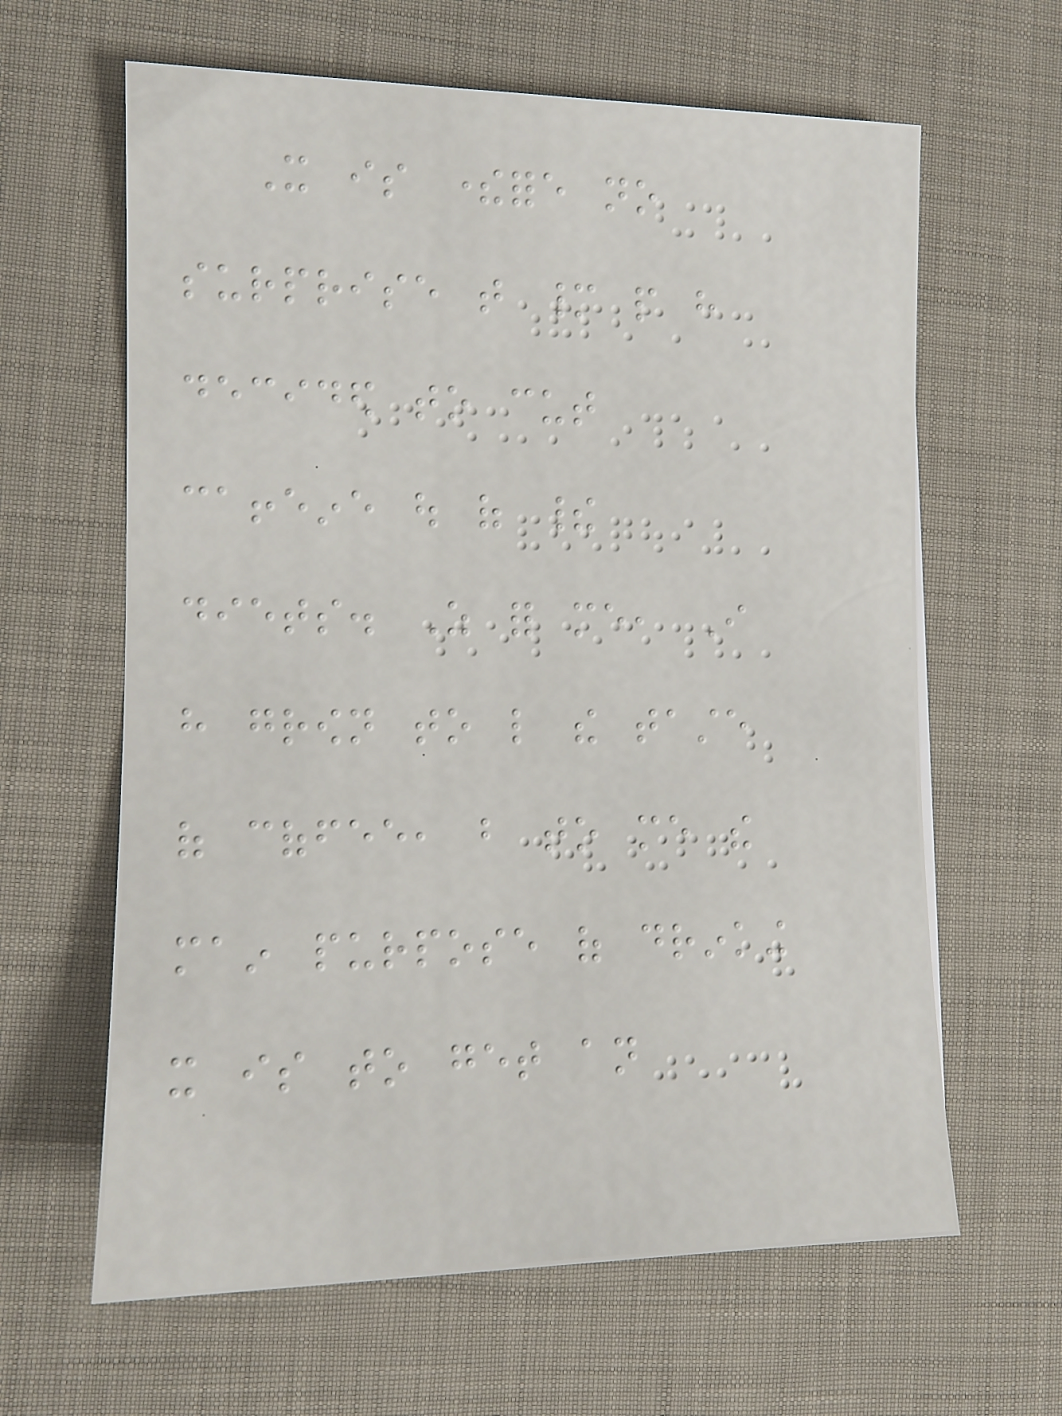It is therefore no
surprise that many people have
decided to cut
caffeine out of their
diets. As for me, I
have grown to like the taste
of coffee, but to me the
main purpose of drinking
it is to get an
